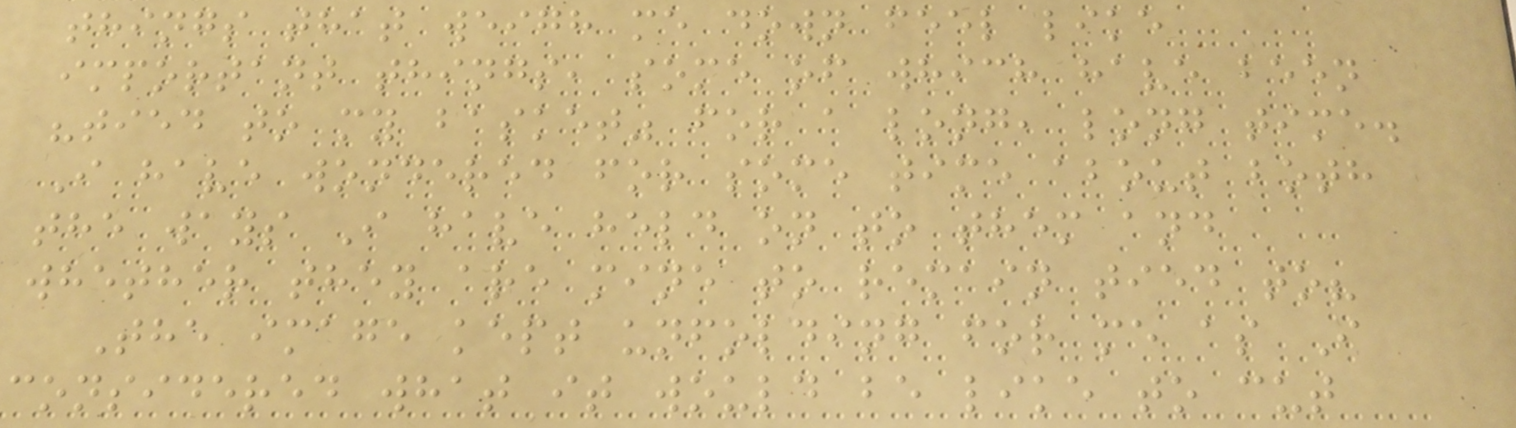things that weigh me down feel like
important things, some of which have been
"tied to my basket" for a long, long time.
I have wondered for some time about both
the ways I have held on to them and
whether they are mine to remain tied to?
The image kept unfolding for me as I
considered what it would be like to cut
